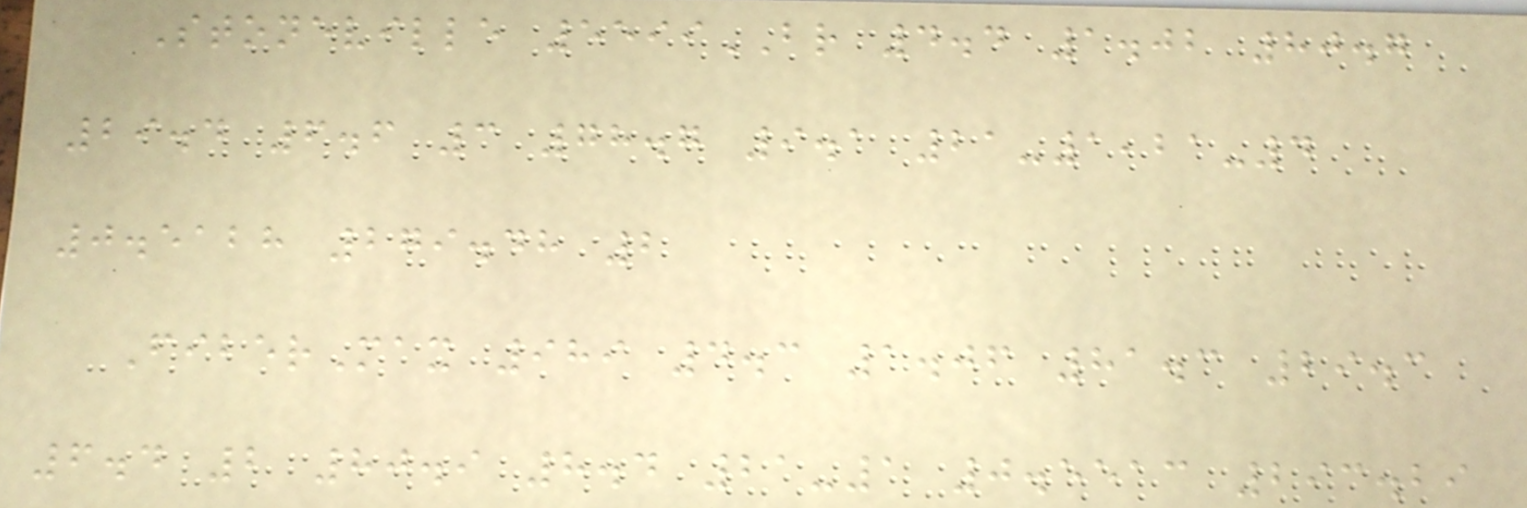Stoneville 5599BR 4.4 1.02 80.7
29.4 6.6 3 78.7 9.1 21-1,21-4
0.5128 279.48 2
FiberMax 989 4.3 1.06 81.3 29.3
6.4 2 80.9 8.4 21-1 0.5513 293.29
